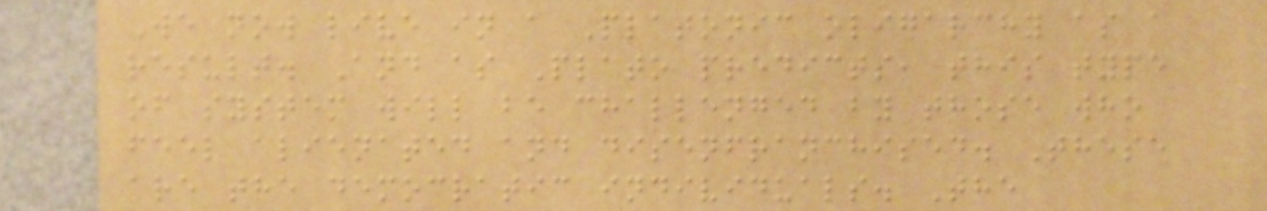We now live in a Platonic oligarchy as a
result. And as Plato predicts, this type
of system will be challenged by those who
feel alienated and disenfranchised. These
are the democratic individuals. The
